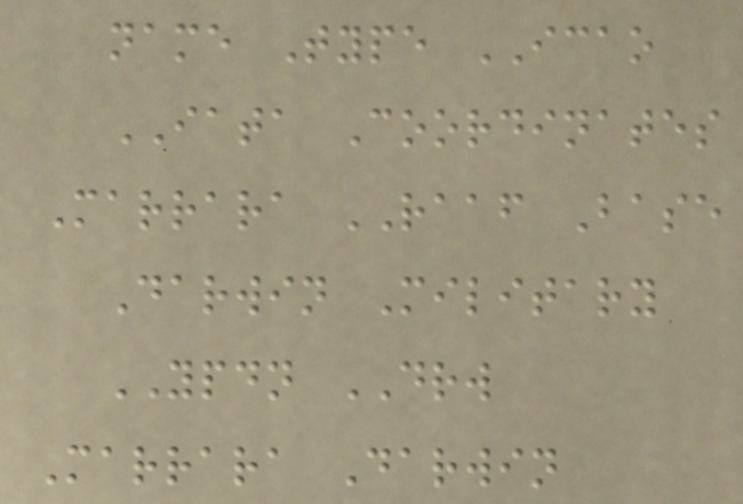name Type ICAO
IATA Coordinates
Marrara RAAF Base
Darwin Military
YPDN DRW
Marrara Darwin
